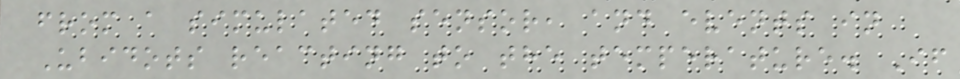from a simulated sensor, and events in
Ubidots reacting to the temperature. If
